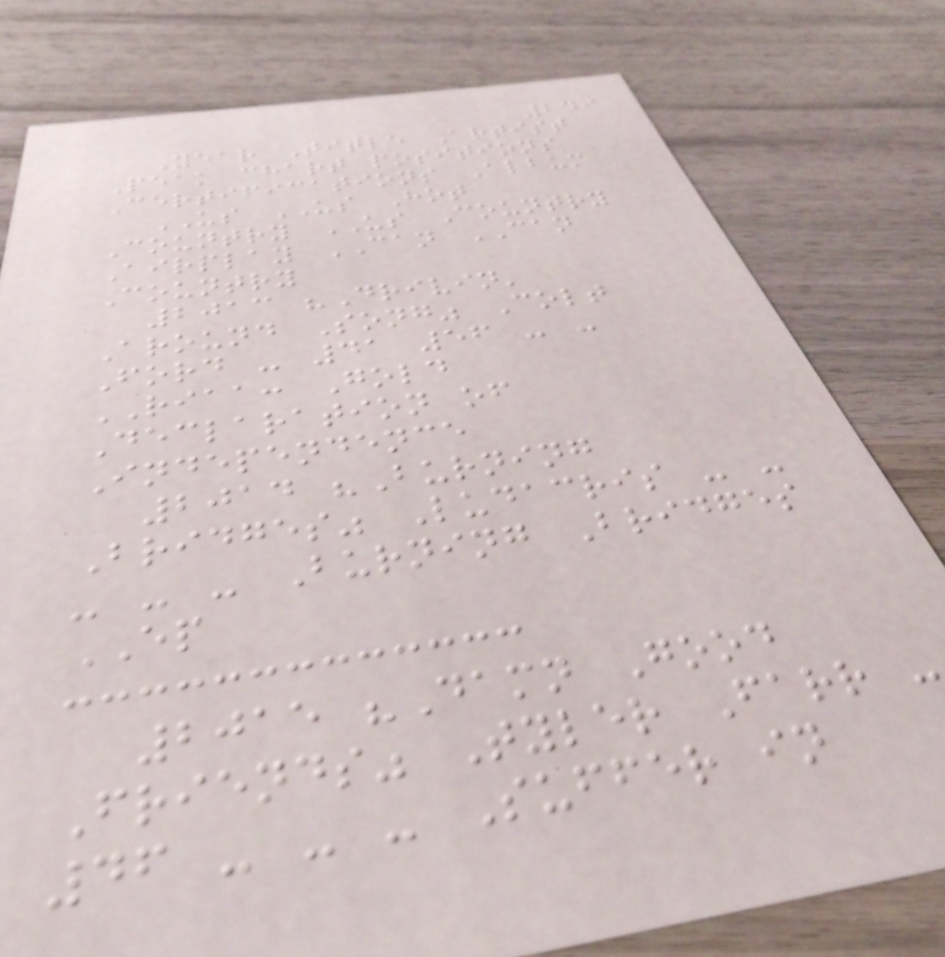249
Year Title Artist
Peak chart positions
Certifications Album
US US Hot
Country US Country
Airplay CAN CAN
Country
2013 "Drivin'
Around Song" Colt
Ford - 41 56 - -
RIAA: Gold
Declaration of
Independence
2014 "Burning
Bridges" Ludacris - -
- - - Burning Bridges
EP
2015 "Damn Good
Friends" Tyler Farr -
46 - - - Suffer in
